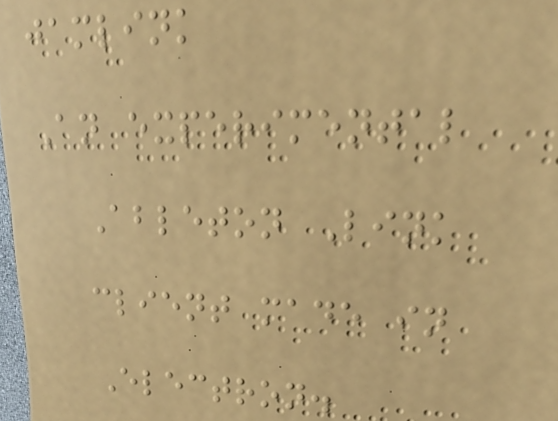jamlink
An experimental
Ableton Link
client made in
Electron.
